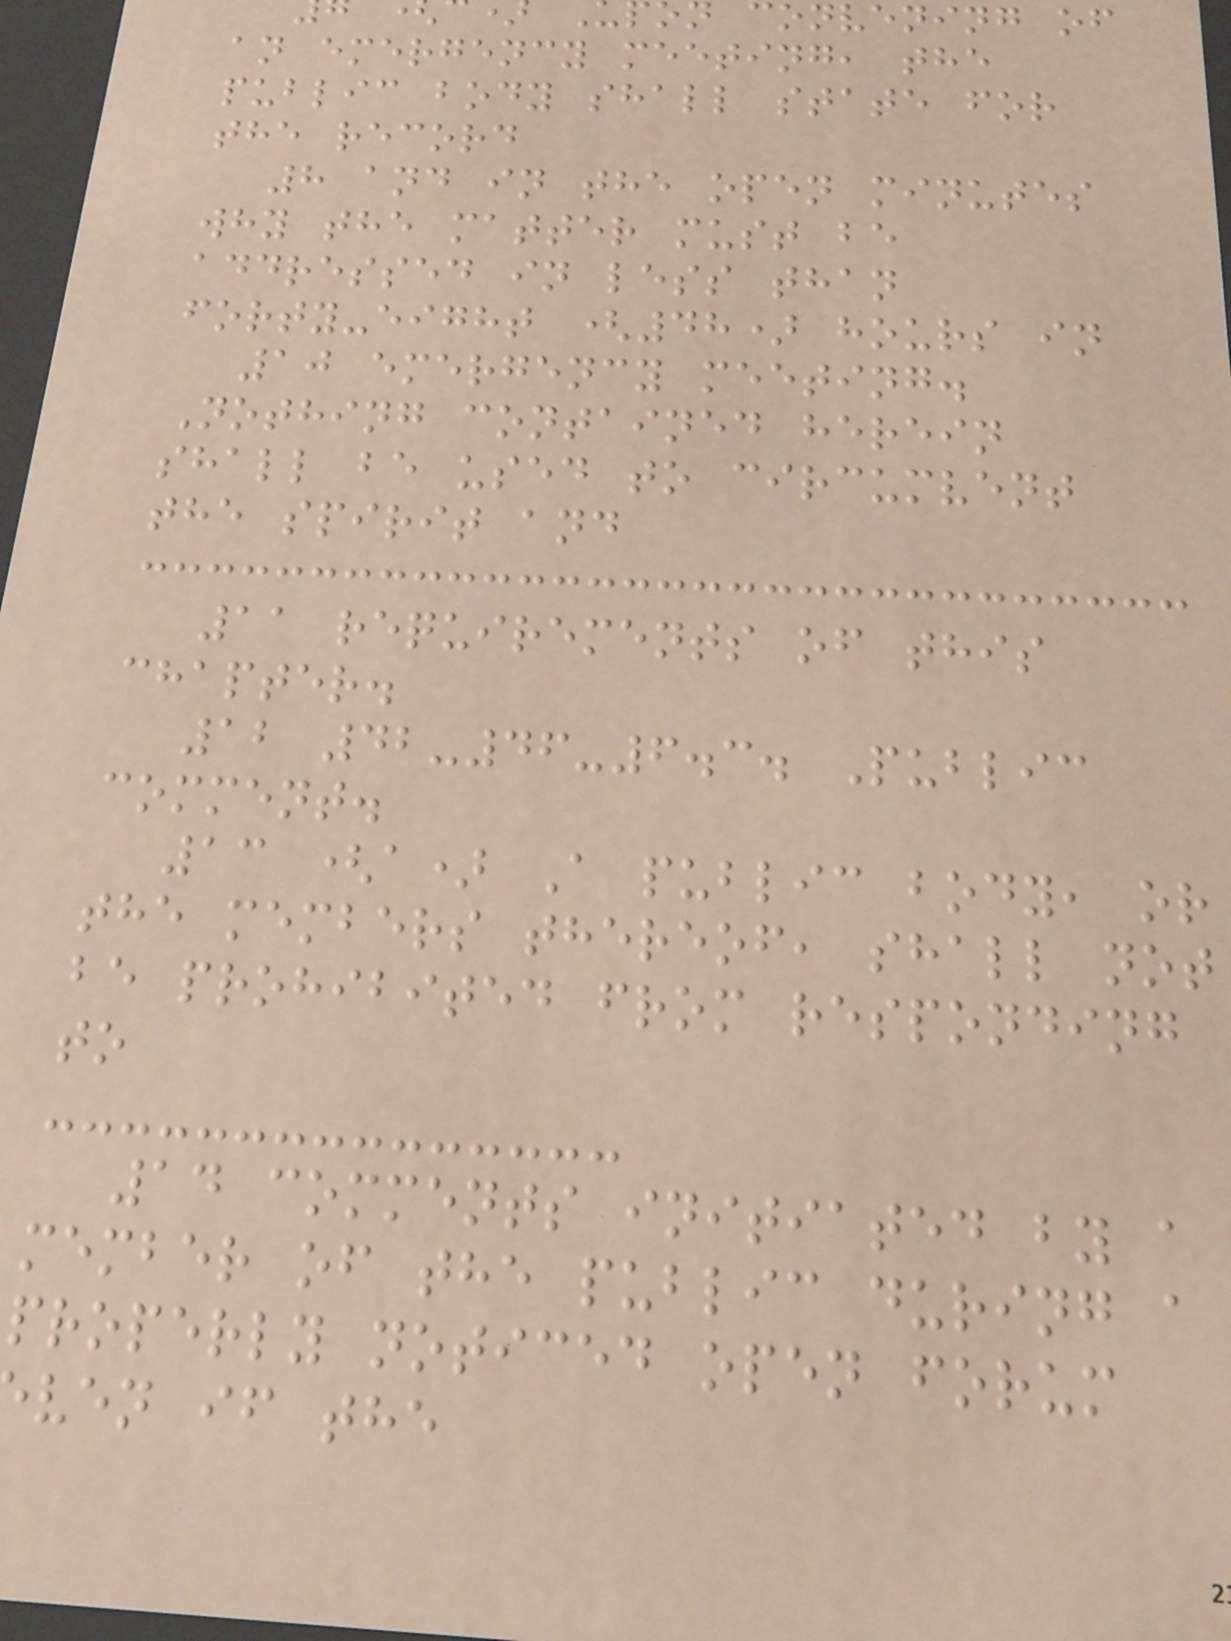convening of
an emergency meeting, the
public body shall state for
the record
8 and in the open minutes
why the matter must be
addressed in less than
forty-eight (48) hours in
10 emergency meeting.
Nothing contained herein
shall be used to circumvent
the spirit and
11 requirements of this
chapter.
12 42-46-6.3. Public
comment.
13 (a) A public body, or
the members thereof, shall not
be prohibited from responding
to
14 comments initiated by a
member of the public during a
properly noticed open forum
ven if the
